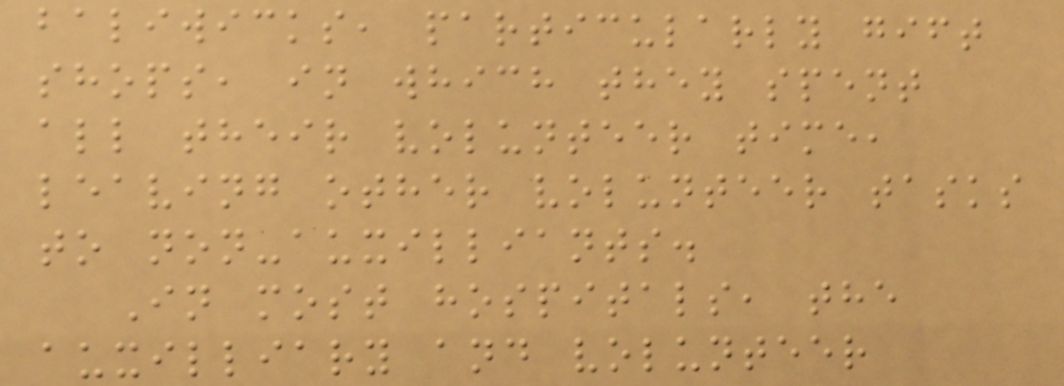baliwicks, particularly gift
shops, in which they spent
all their volunteer time,
leaving other volunteer tasks
to non-auxilliants.
In most hospitals, the
auxilliary and volunteer
